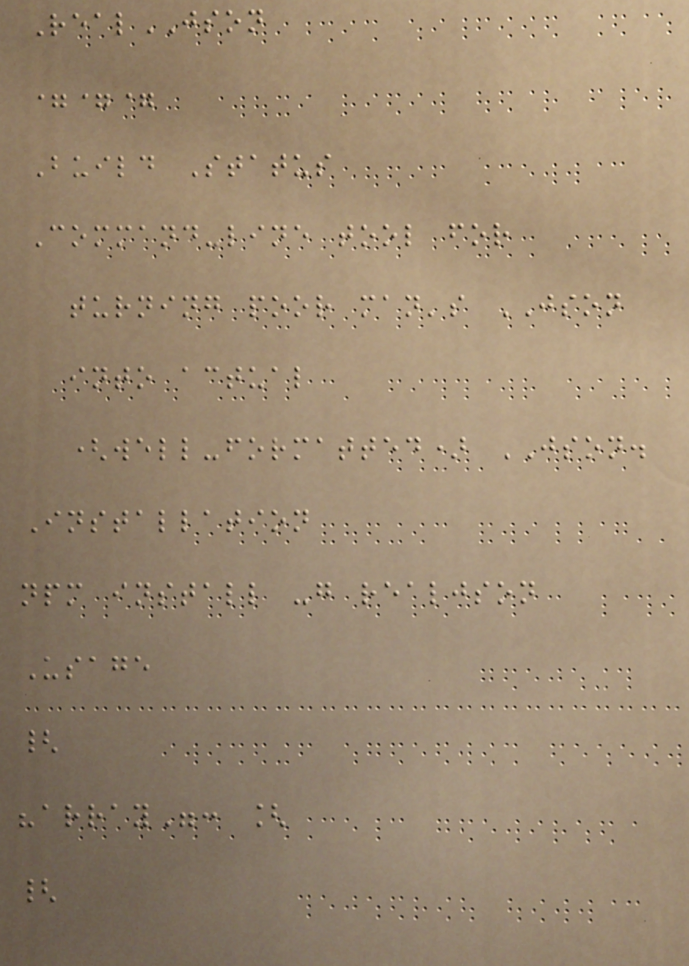RealJSON
===
Build Status
Command-line tool for
turning poor man's JSON
into actual
(well-formatted) JSON.
Installation
npm install -g realjson
Usage
{
"array": [
{
